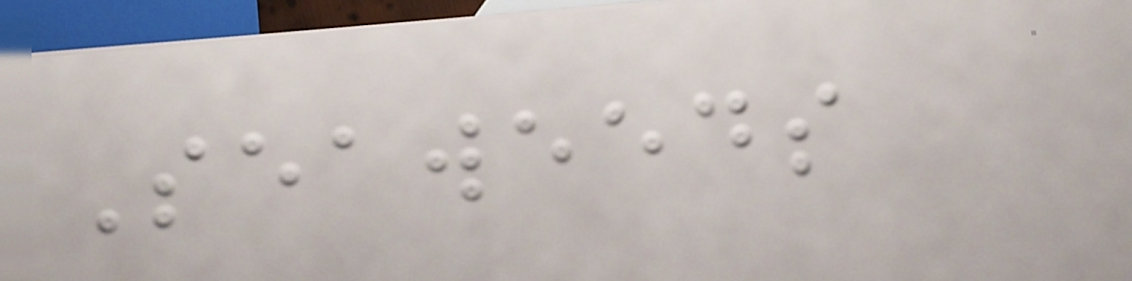Seaweeds
